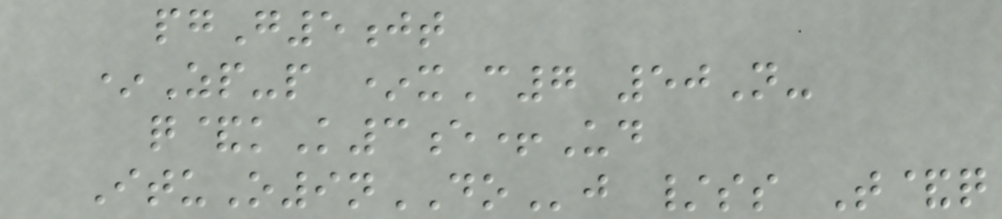pgG5jt
*Zp-p *xC7 50N-
q&kK3e+Ud
ItuO9nDOj /ss T&q
